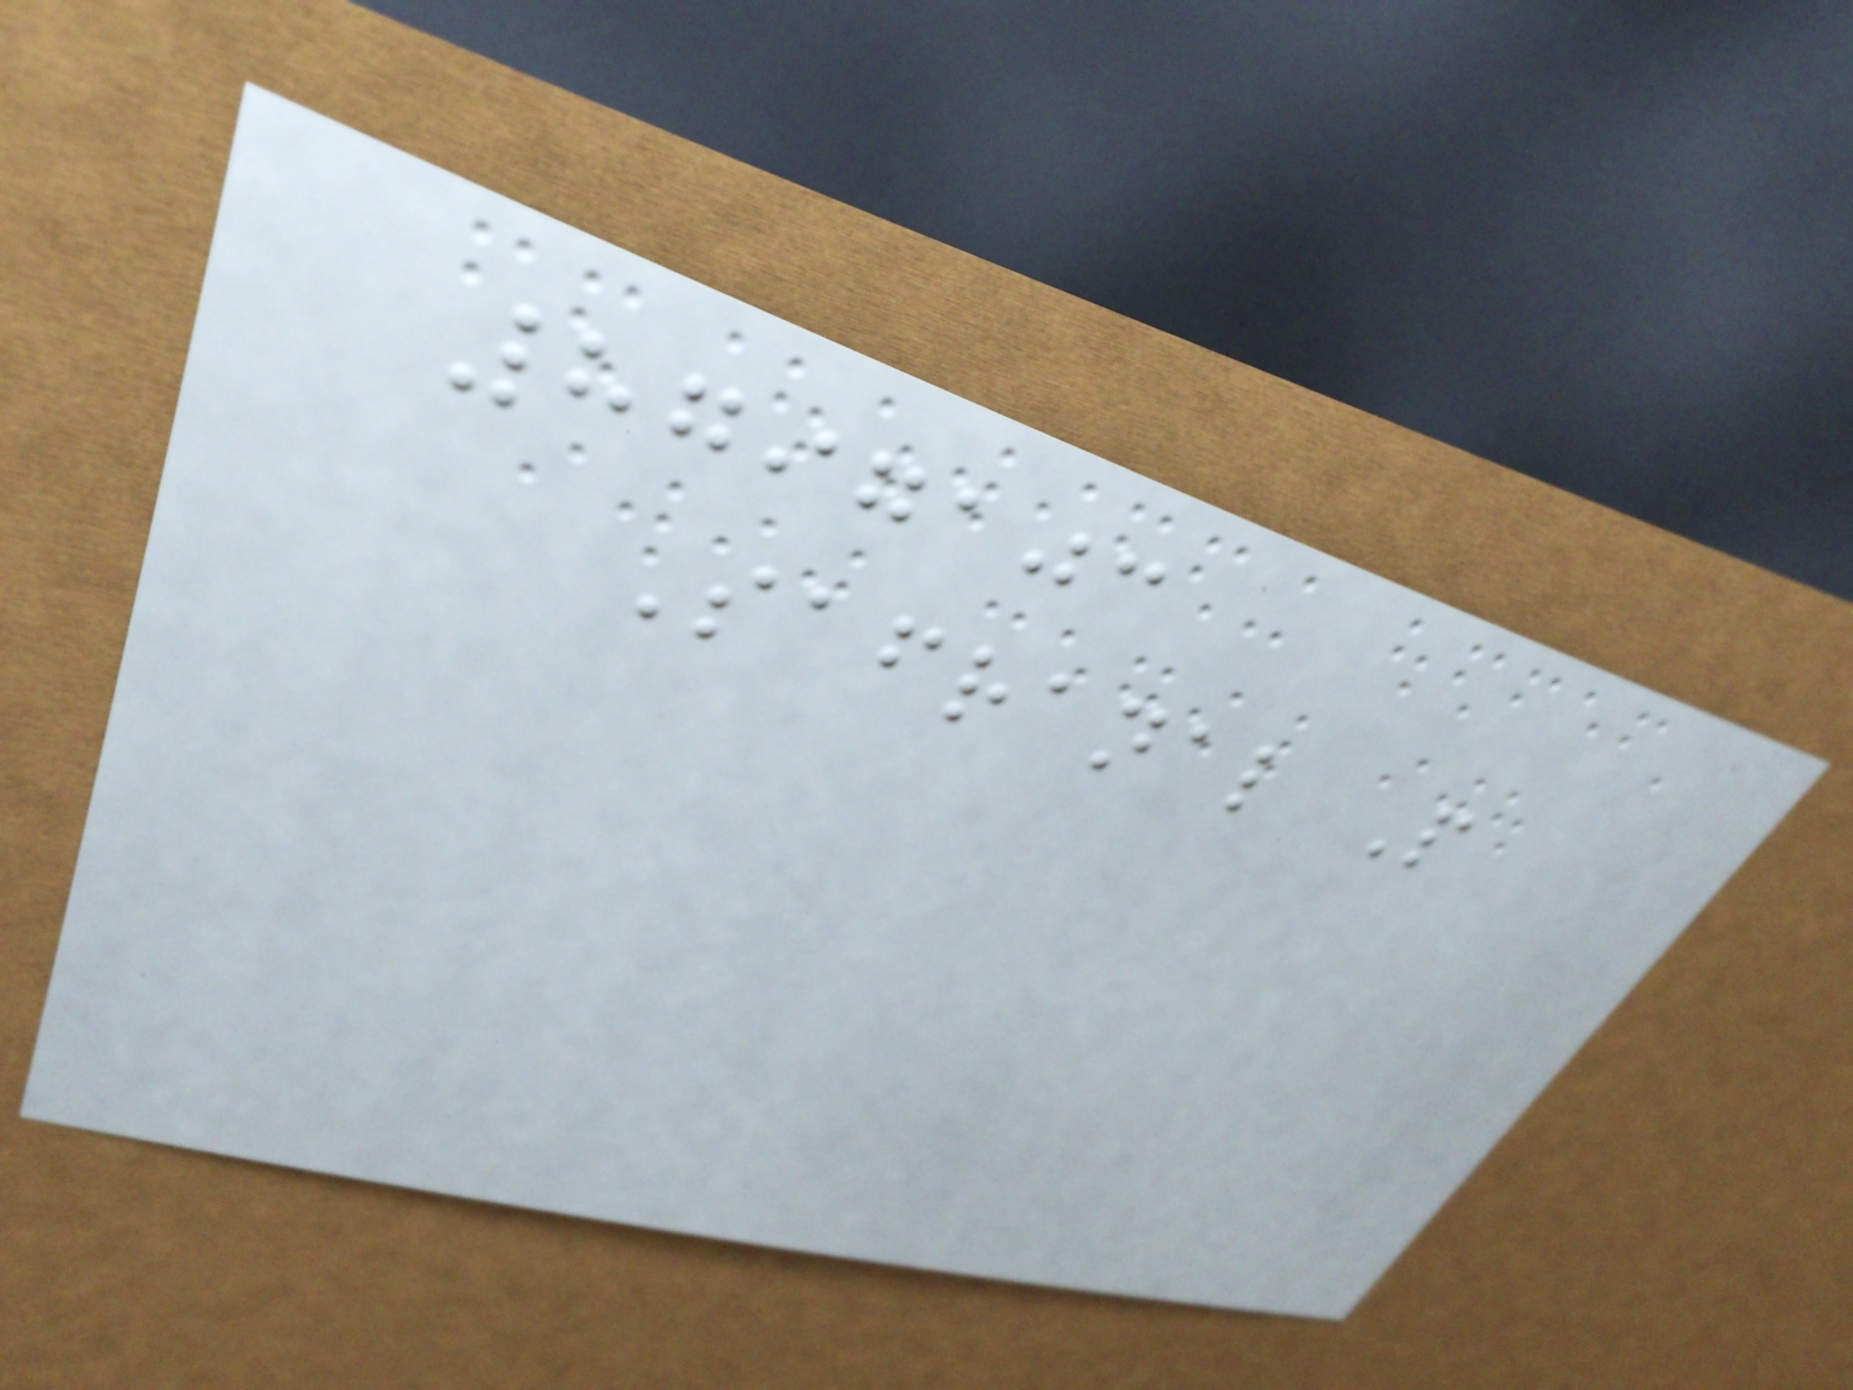8797103
Safranal P
